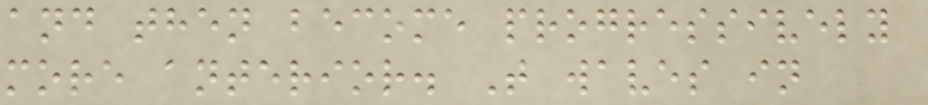and then become progressively
more anterior. T waves in
